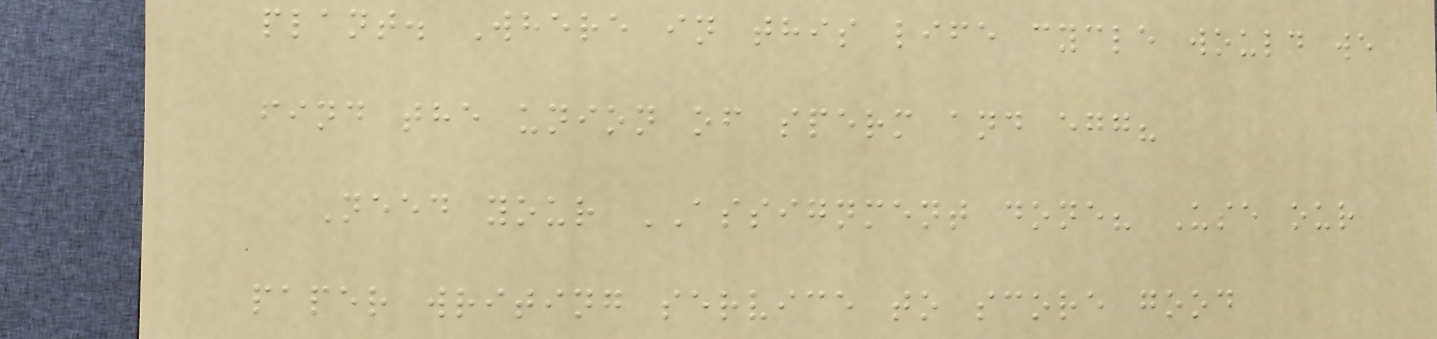plant. Where in this life cycle would we
find the union of sperm and egg?
Need your ASSIGNMENT done? Use our
paper writing service to score good
